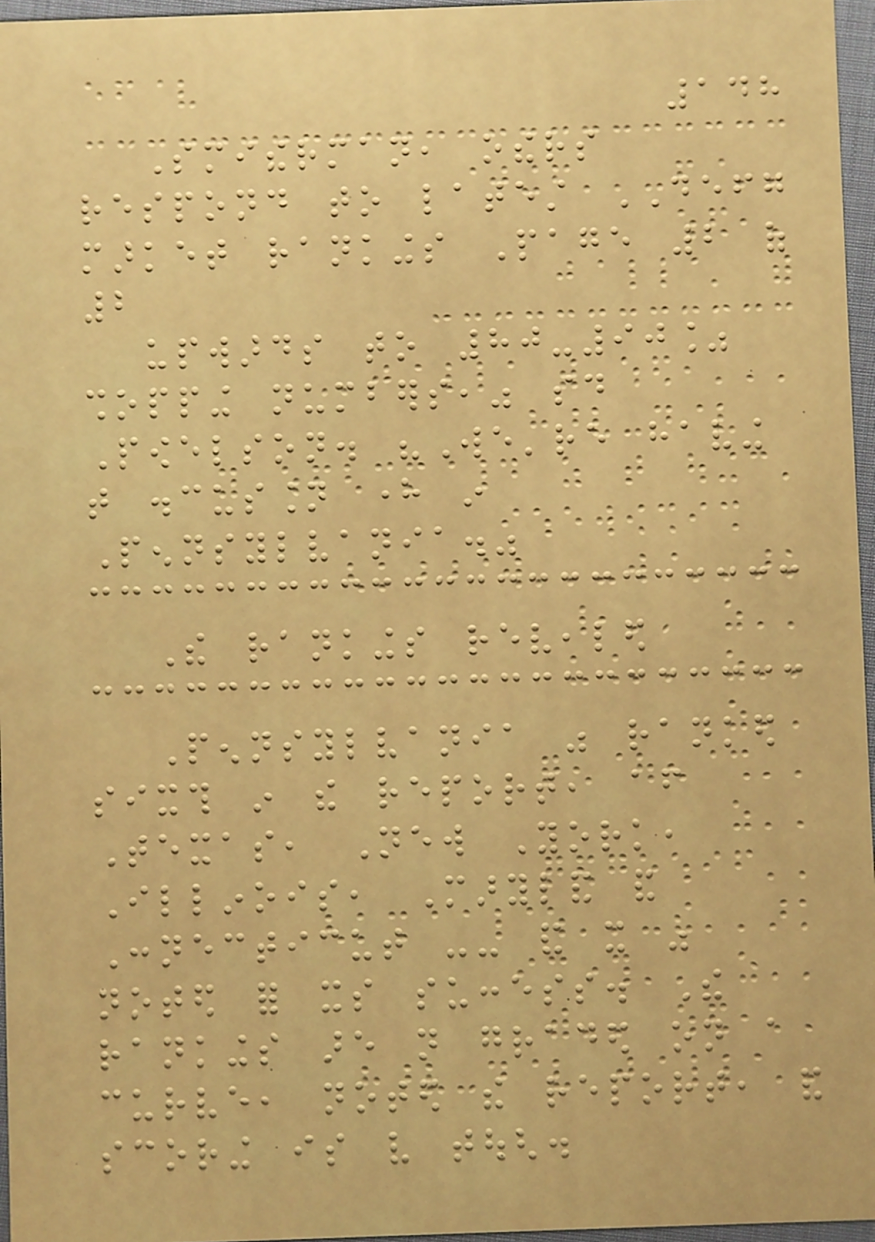148
Smitherman, others
respond to latest DEFG
market rankings Page 2 of
2
upwards to 80-90%
shopping numbers," said
Powelson. "We're having
that discussion here in
Pennsylvania."
The rankings revealed
Pennsylvania was ranked
sixth in the report, after
Texas, New York,
Illinois, Maryland and
Connecticut -- and it was
noted for its success. The
rankings are not graded on a
curve, noted the report, and
scoring is very tough.
